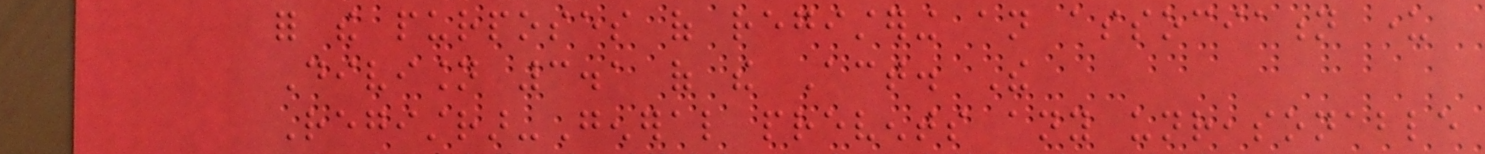for the purposes of registering an association under
Division 3.1 of the Act. The
Registrar-General prevents any unreasonable
